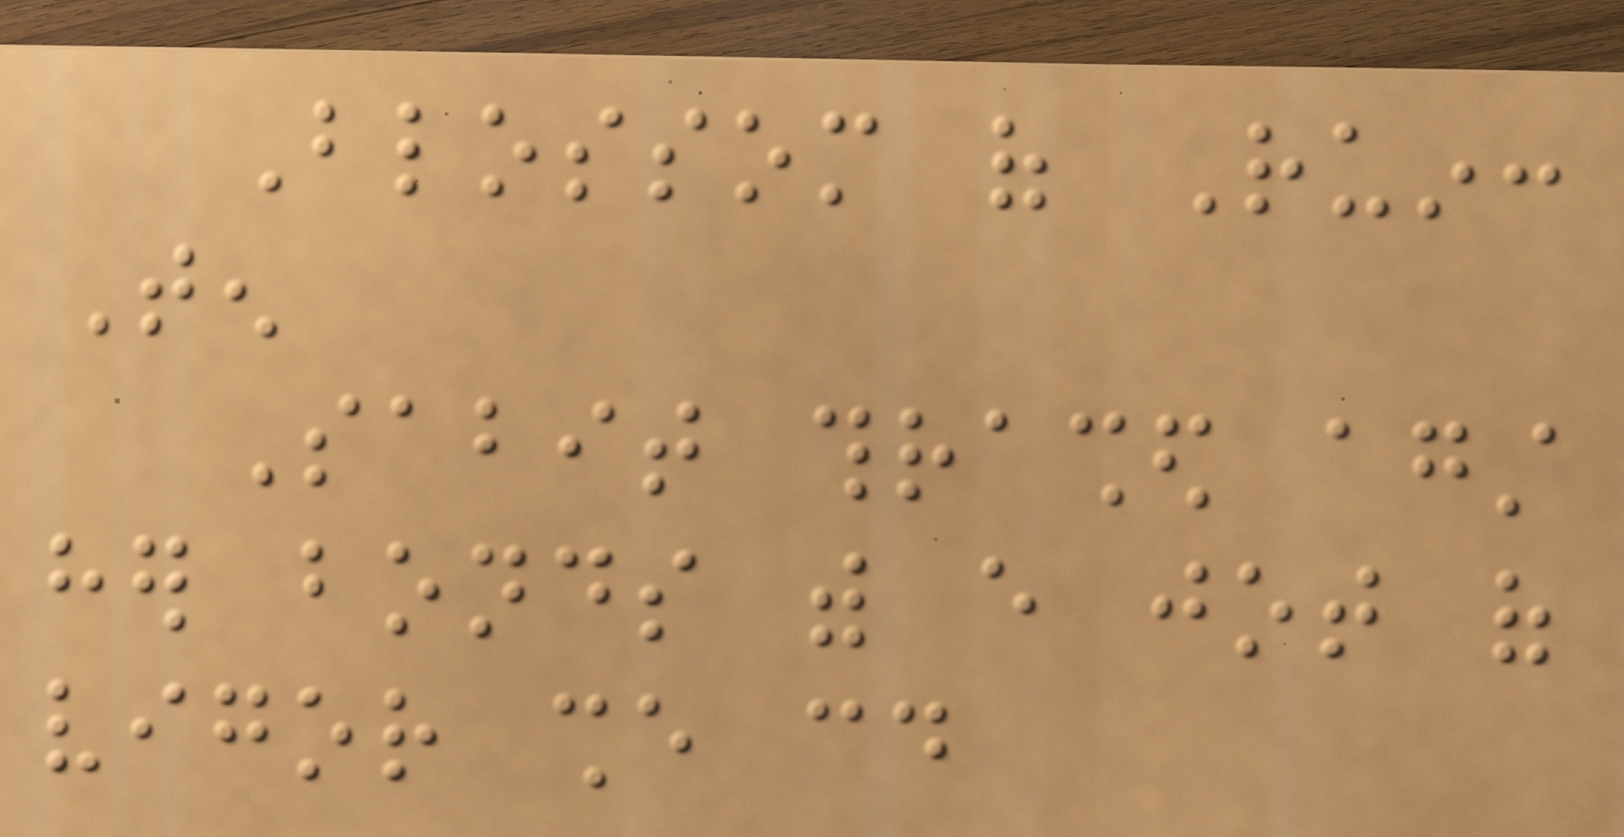Blossom of Ruin:
Ten
Sabit thrashed against
her bonds with every jot of
vigor she could
